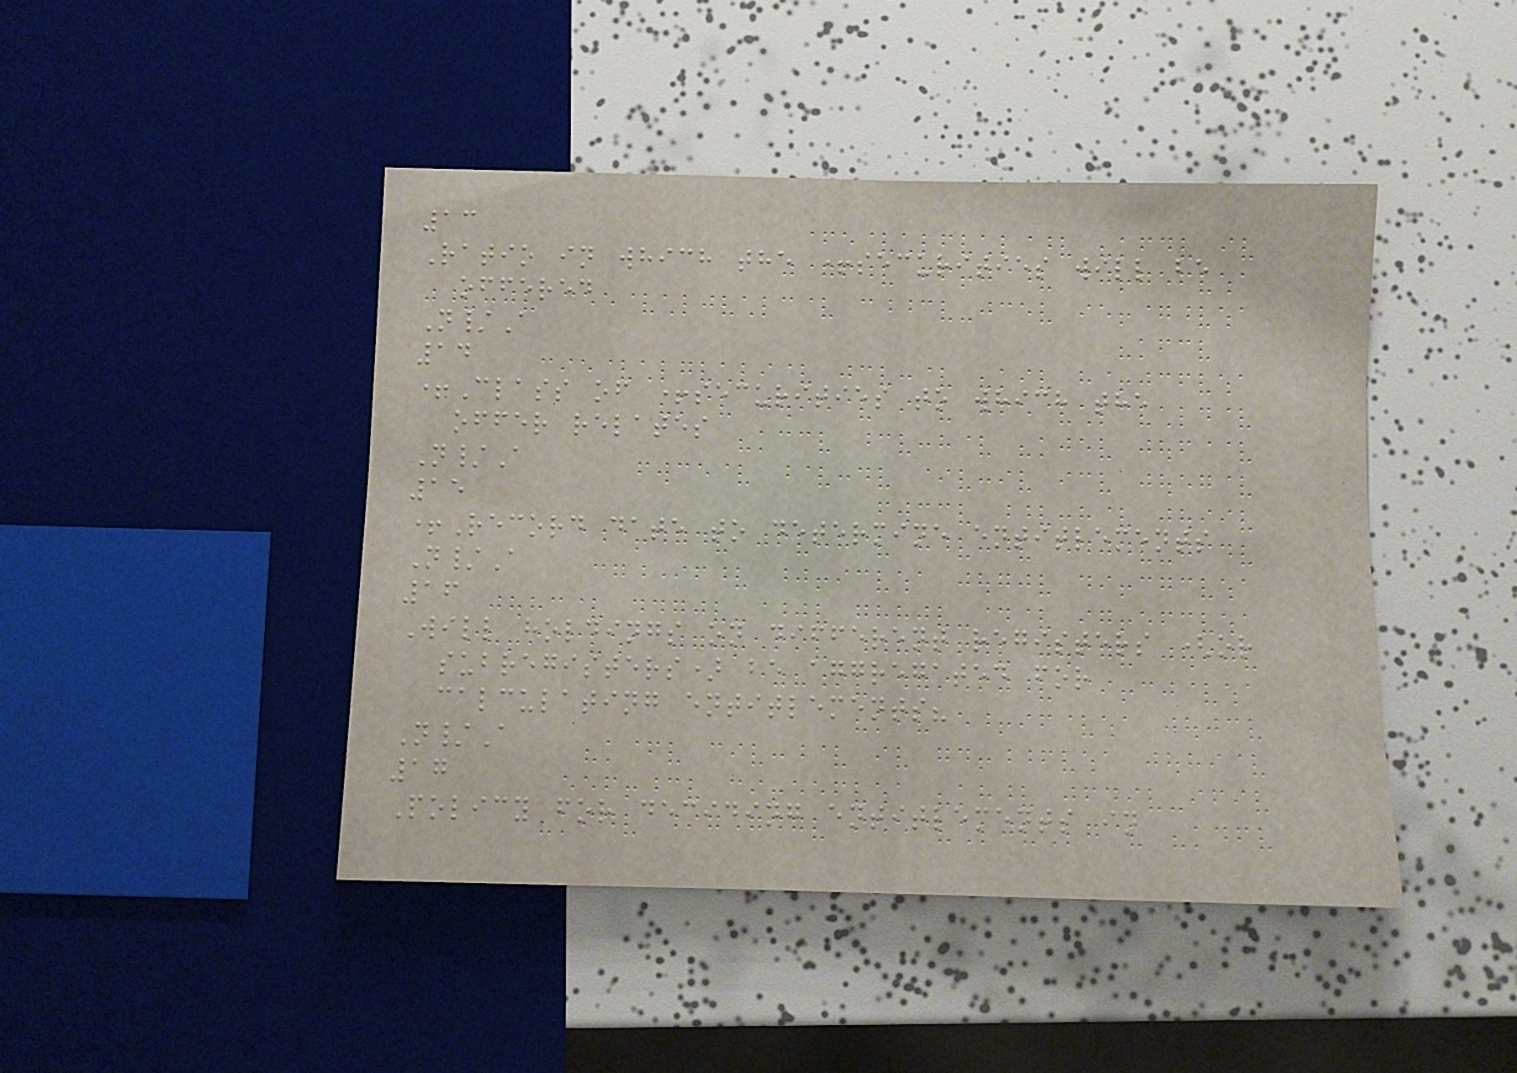13
Ratio in which the +securities will be
offered
N/A
14
+Class of +securities to which the
offer relates
N/A
15
+Record date to determine entitlements
N/A
16
Will holdings on different registers (or
subregisters) be aggregated for
calculating entitlements?
N/A
17
Policy for deciding entitlements in
